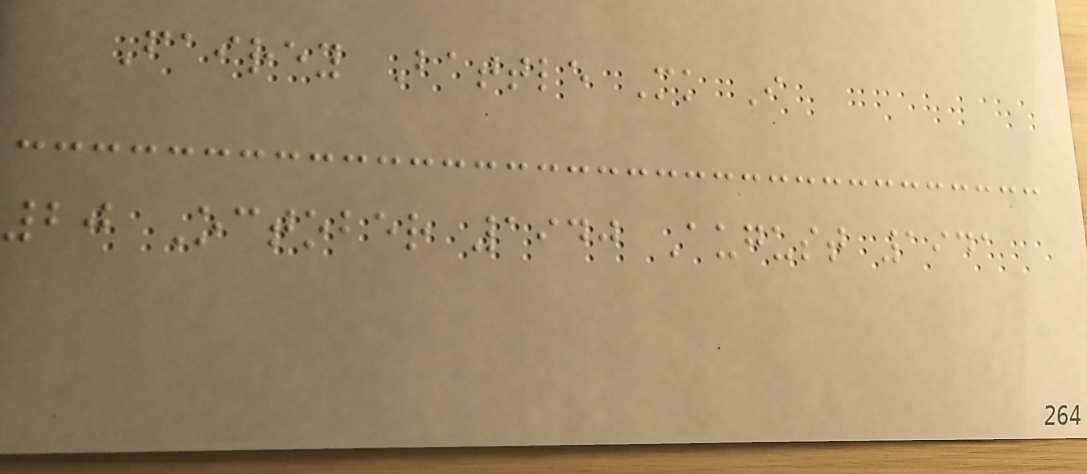Fairey Battle Mk I
20 October 1940 August 1941
